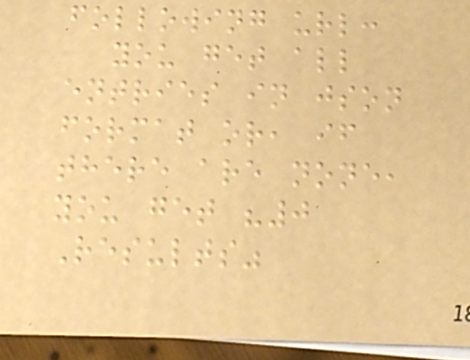following url:
you get all
entries in json
format or, if
there are none,
you get "0
Results"
